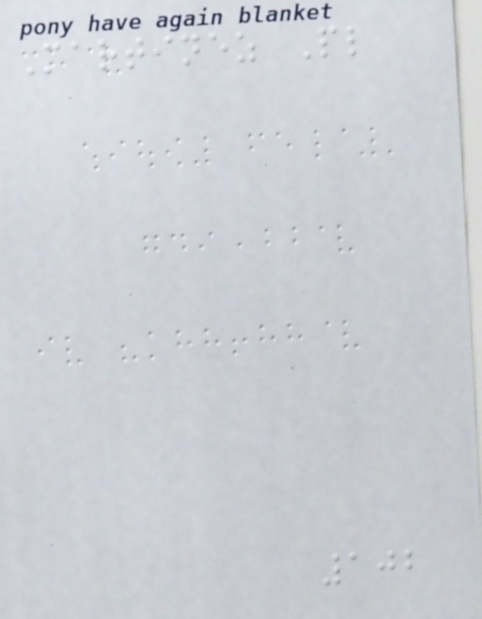Martinez Pl
102
